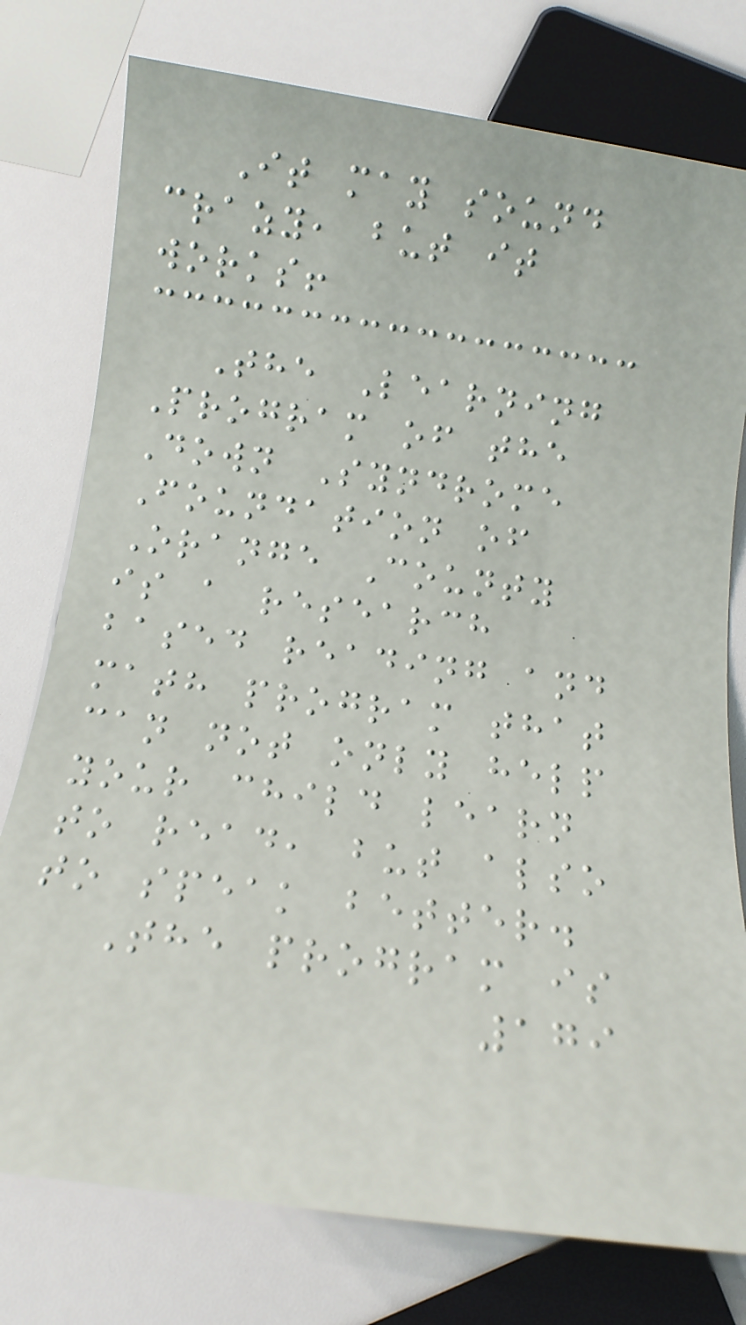It may sound
crazy, but it
works!
The Learning
Program of the
Down Syndrome
Foundation of
Orange County
is a research
based reading and
math program that
can not only help
your child learn
to read, but also
to speak better.
The program is
179
